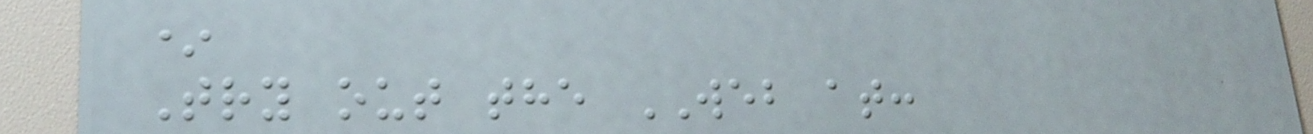*
Try out the WEB at:
